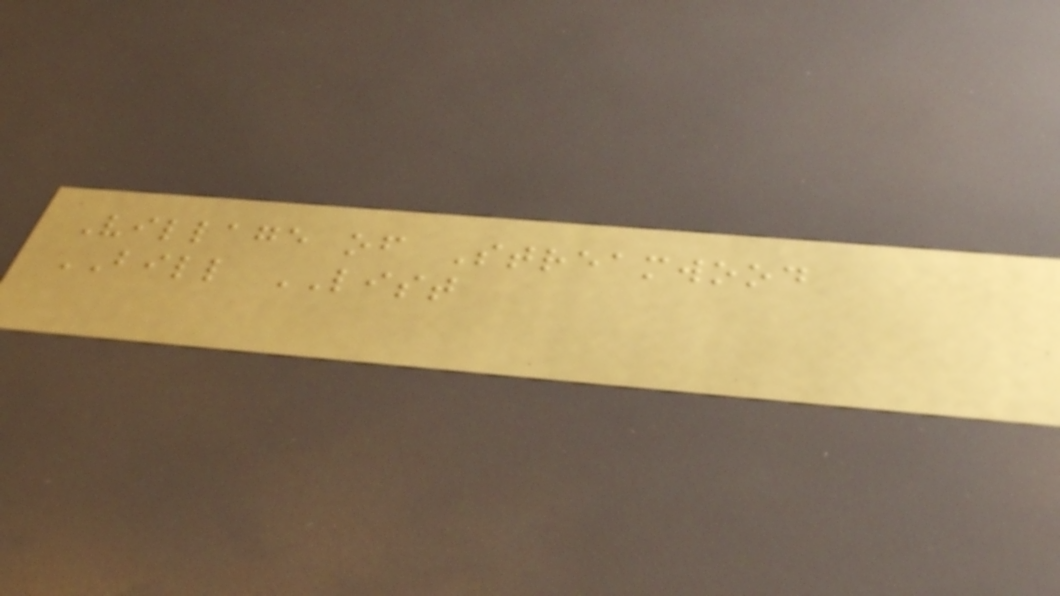Village of Streamwood
BILL LIST
